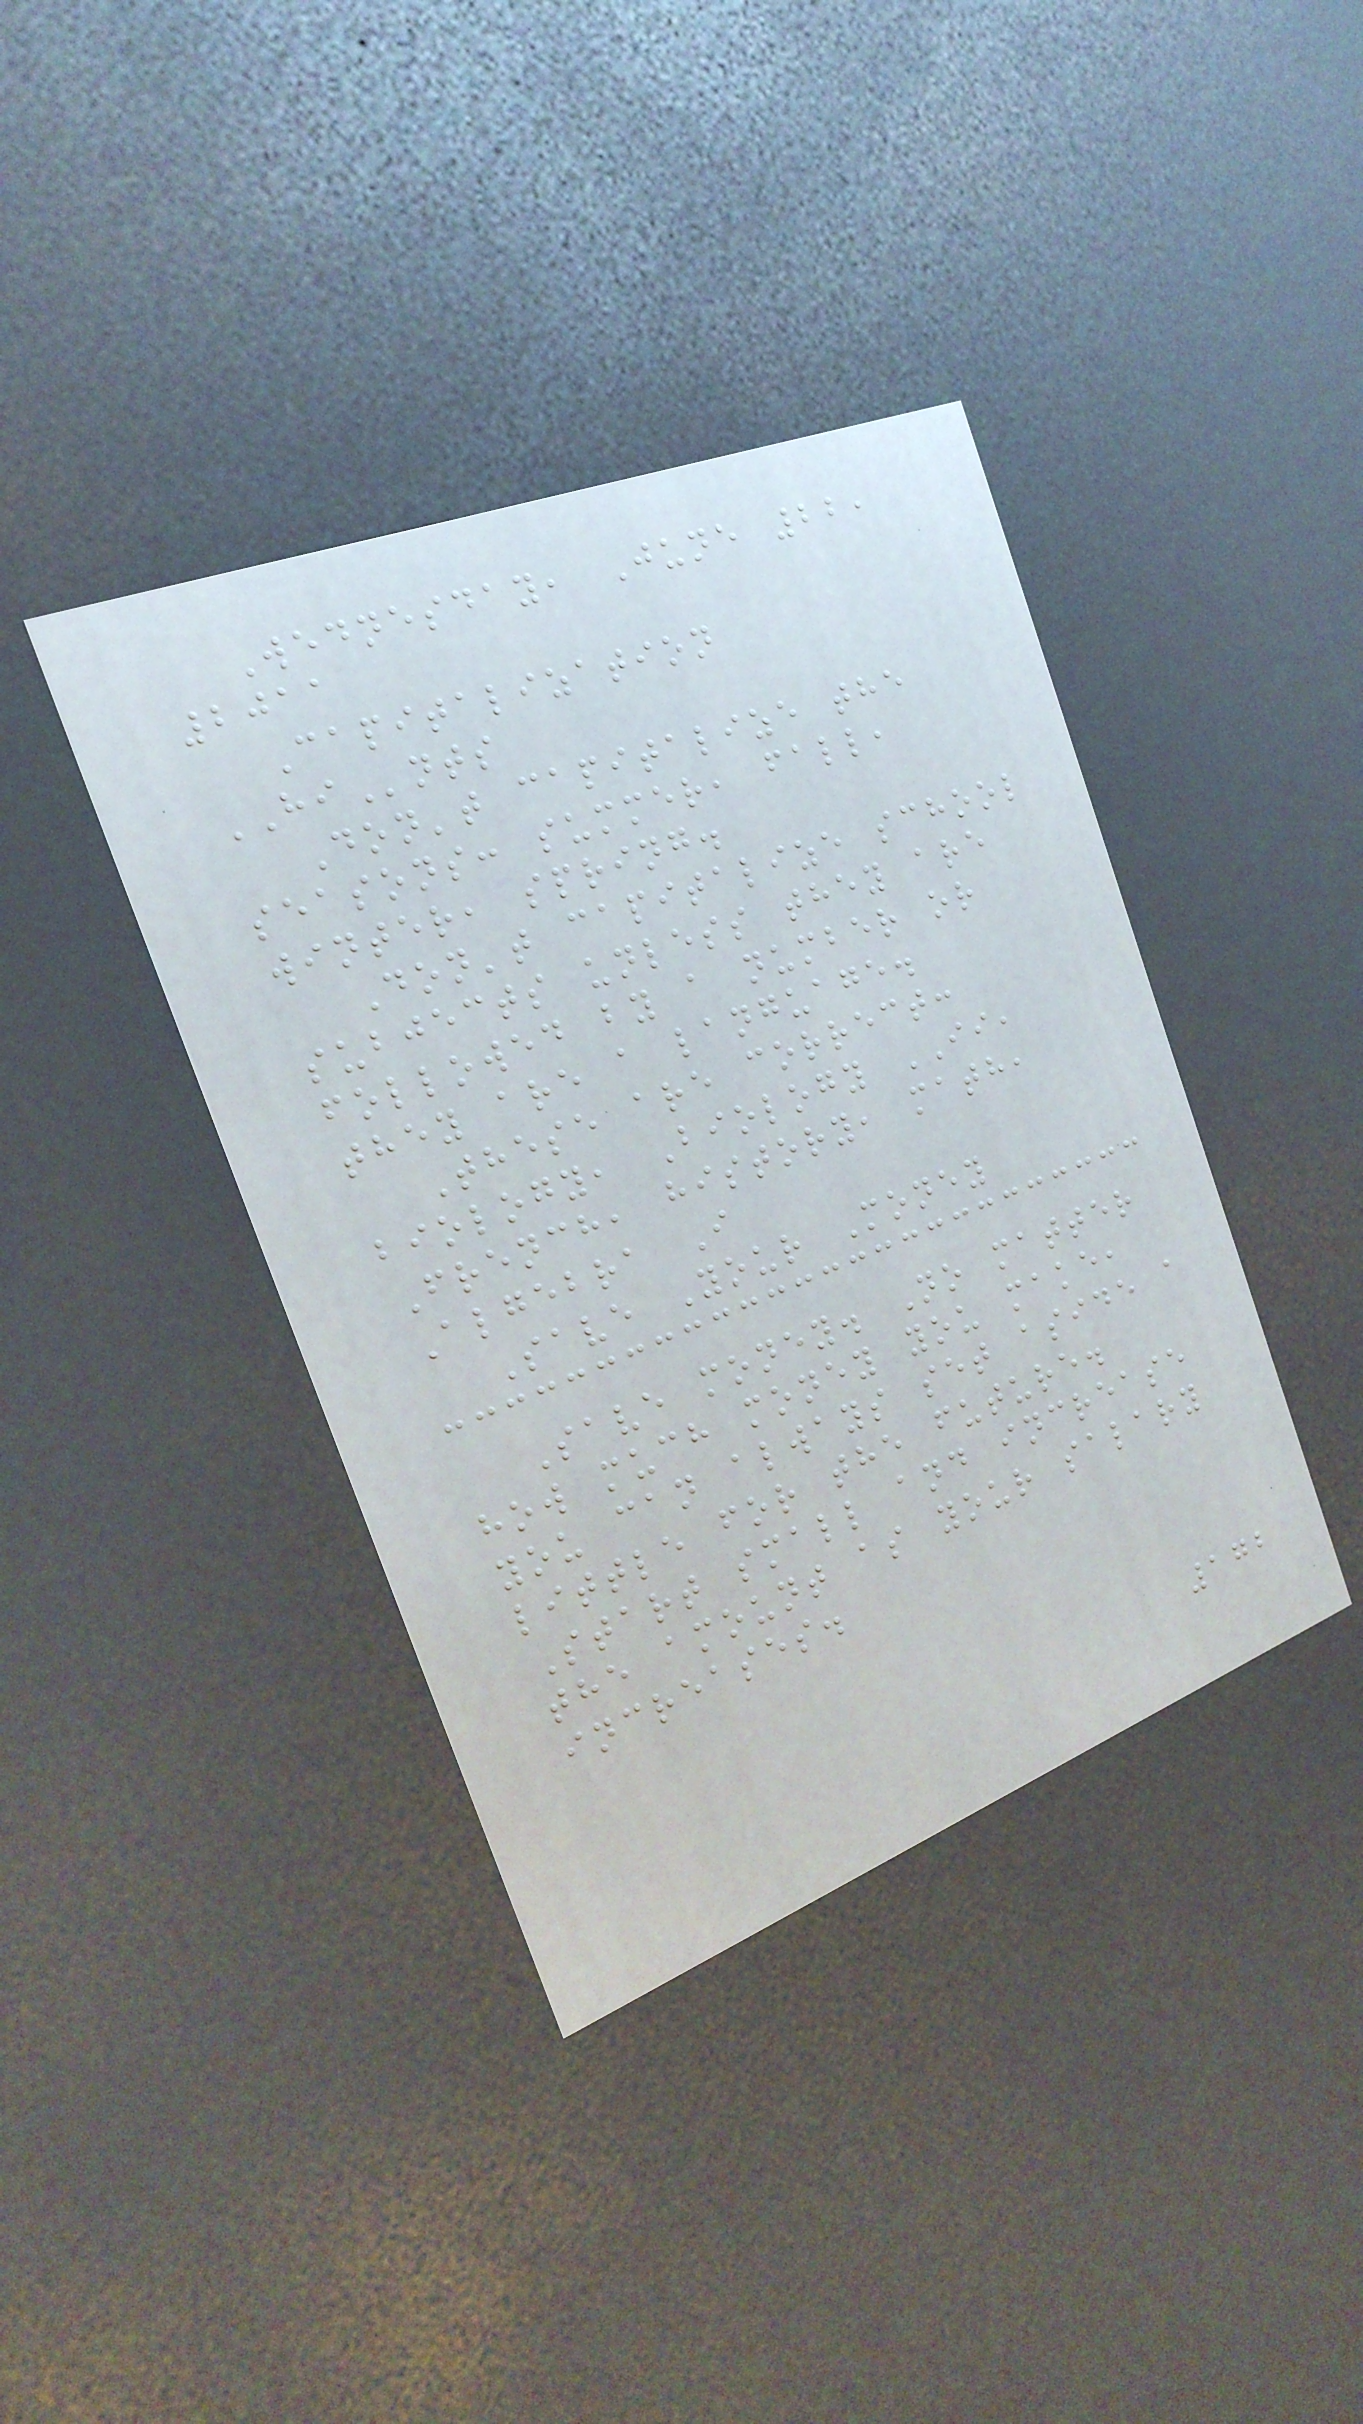Wednesday, June 22,
2011
Capitalization
HInts
Don't capitalize the
seasons: summer, fall,
winter, spring.
Don't capitalize school
subjects unless they are
followed by a number or
they are a language.
These are correct:
biology, Biology II,
French, history, math,
Algebra I
Save Your Money
Save money. No matter
how much money you make,
you can always set aside a
little for the future.
Start small and increase
the amount as your salary
increases.
172
